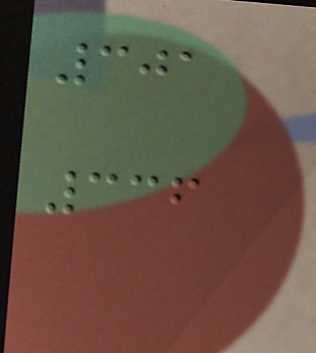301
336
